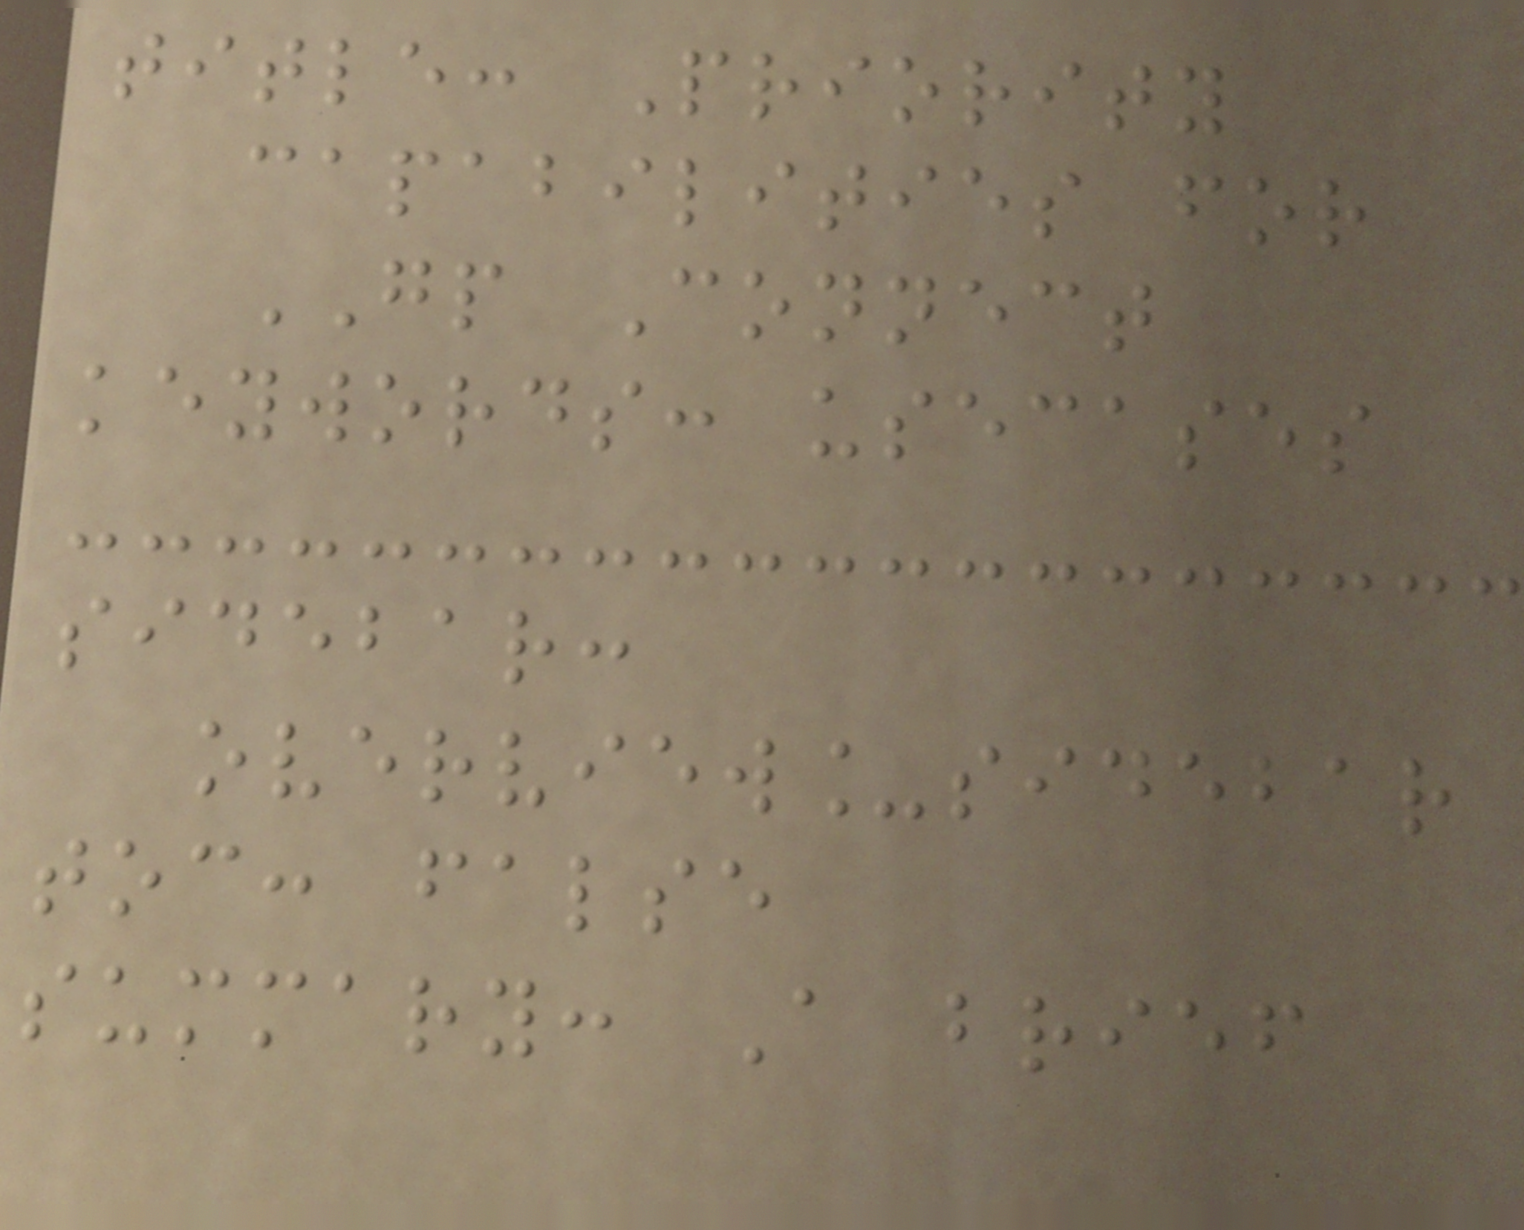title: Priority
capabilities for
GP Connect
keywords: usecases
sidebar:
overview_sidebar
toc: false
summary: A brief
